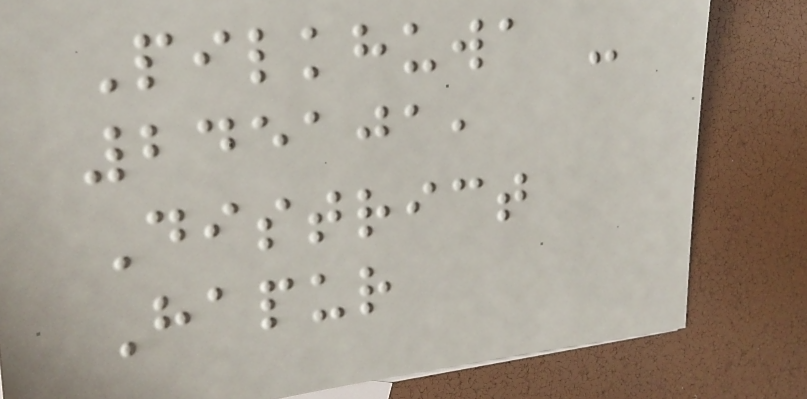Pilkhuwa -
245101,
District
Hapur
